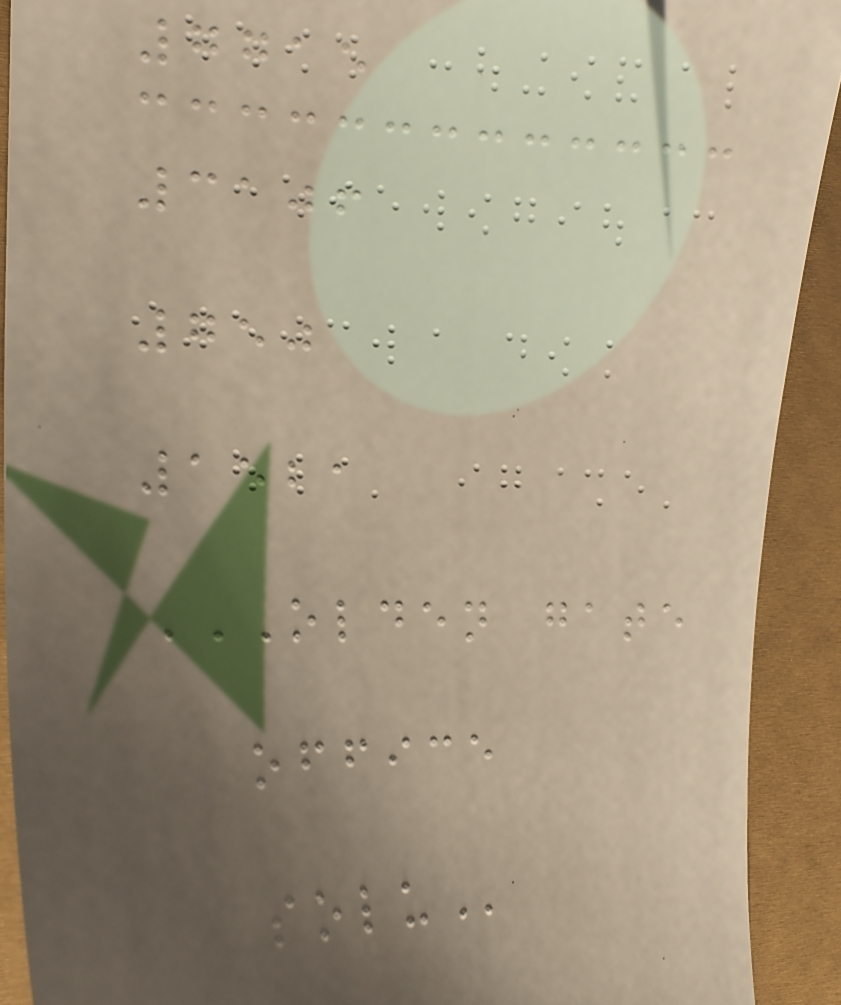7715
3106
750
1521
OLDEN GATE
OFFICE
SOLU
